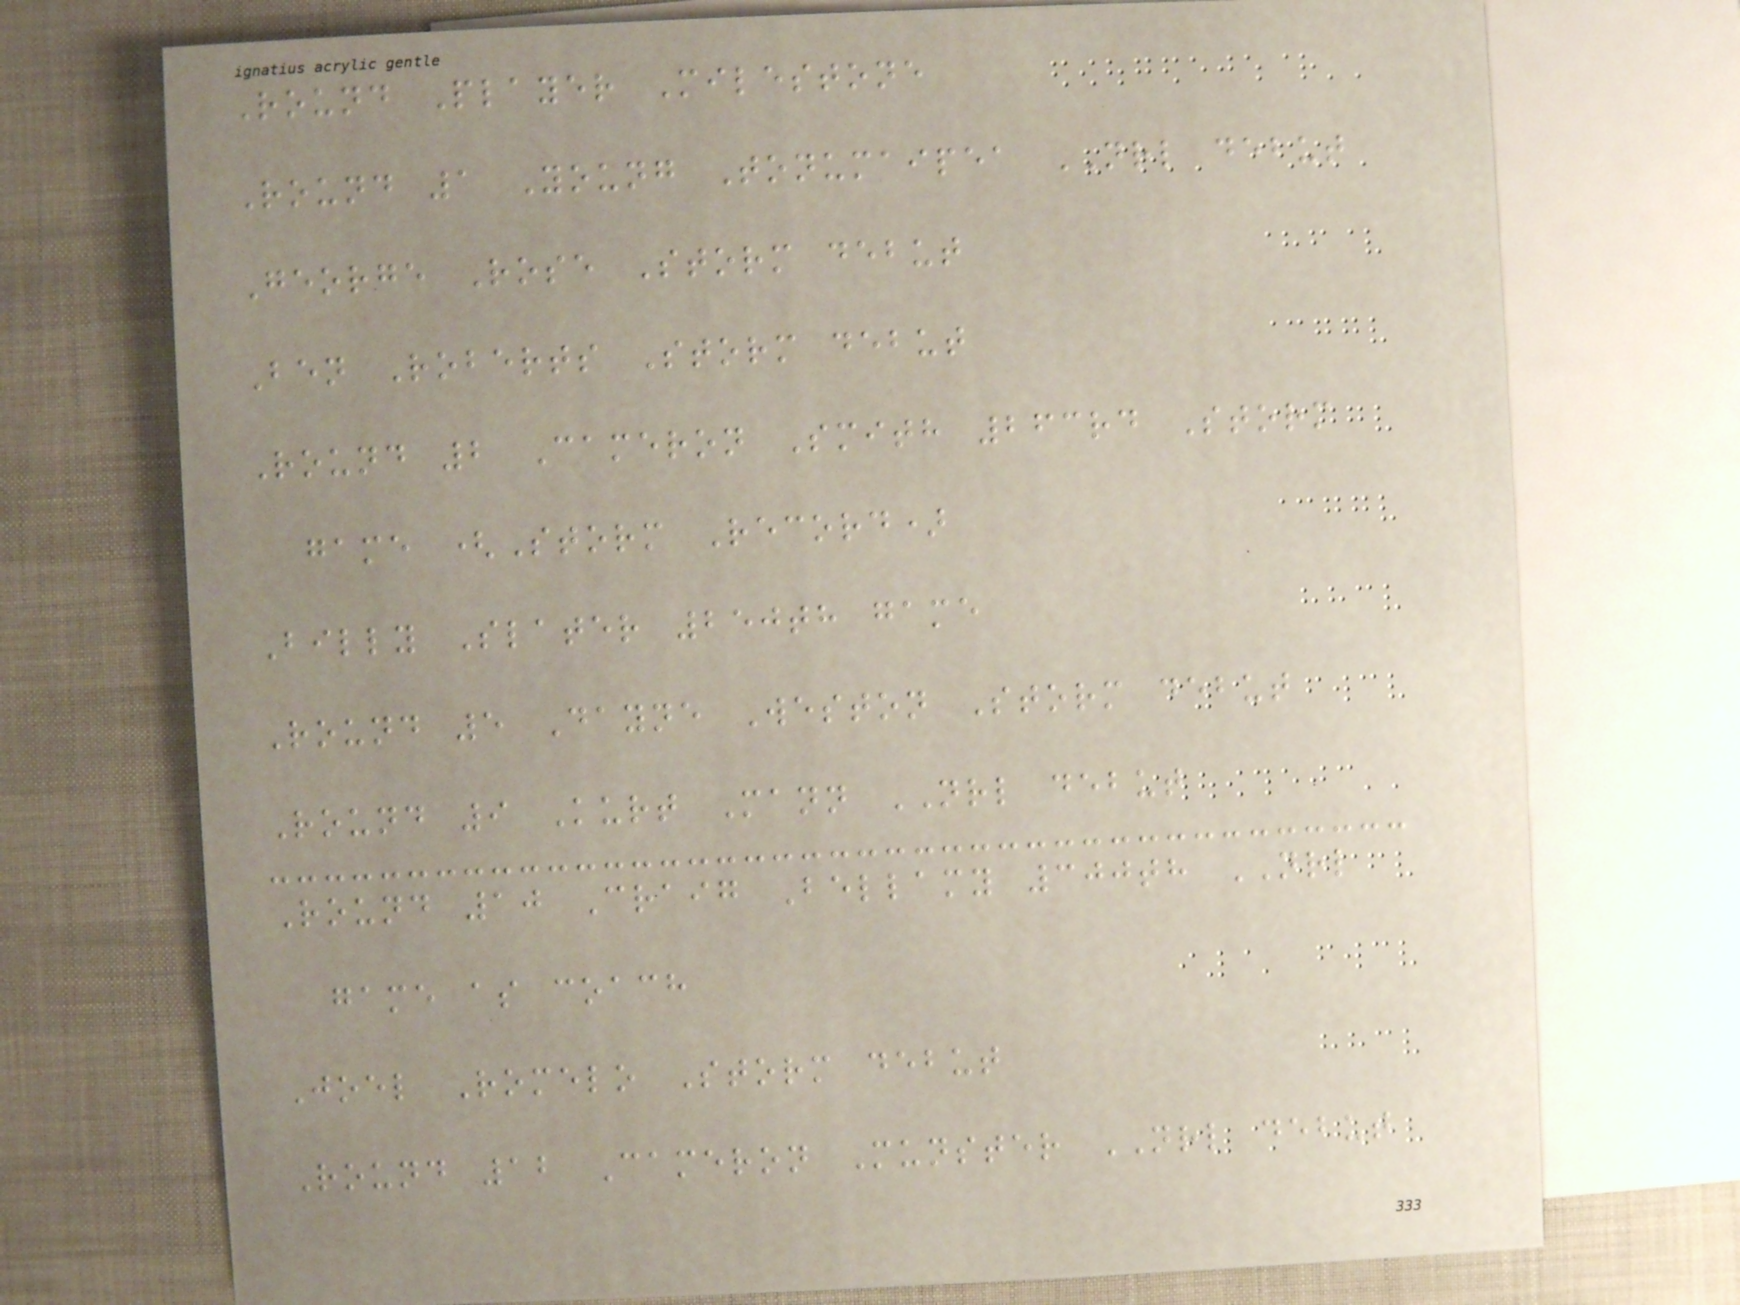Round Player Milestone
Round 1 Young Tonumaipea NRL debut
George Rose Storm debut
Ben Roberts Storm debut
Round 2 Cameron Smith 263rd Storm
game (Storm Record)
Billy Slater 250th game
Round 5 Dayne Weston Storm debut
Round 9 Kurt Mann NRL debut
Round 10 Craig Bellamy 300th NRL
game as coach
Joel Romelo Storm debut
Round 12 Cameron Munster NRL debut
